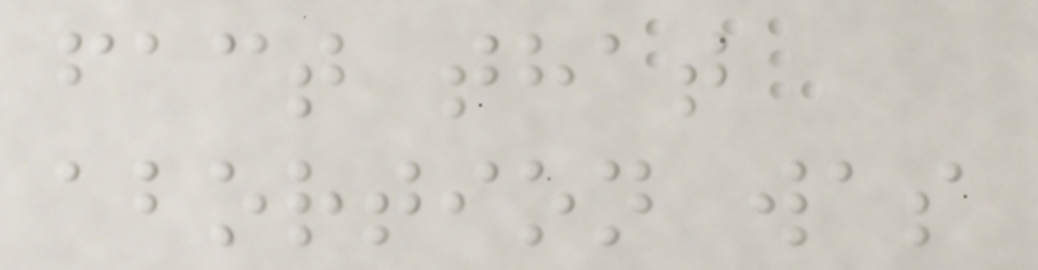fact that
abortion was
